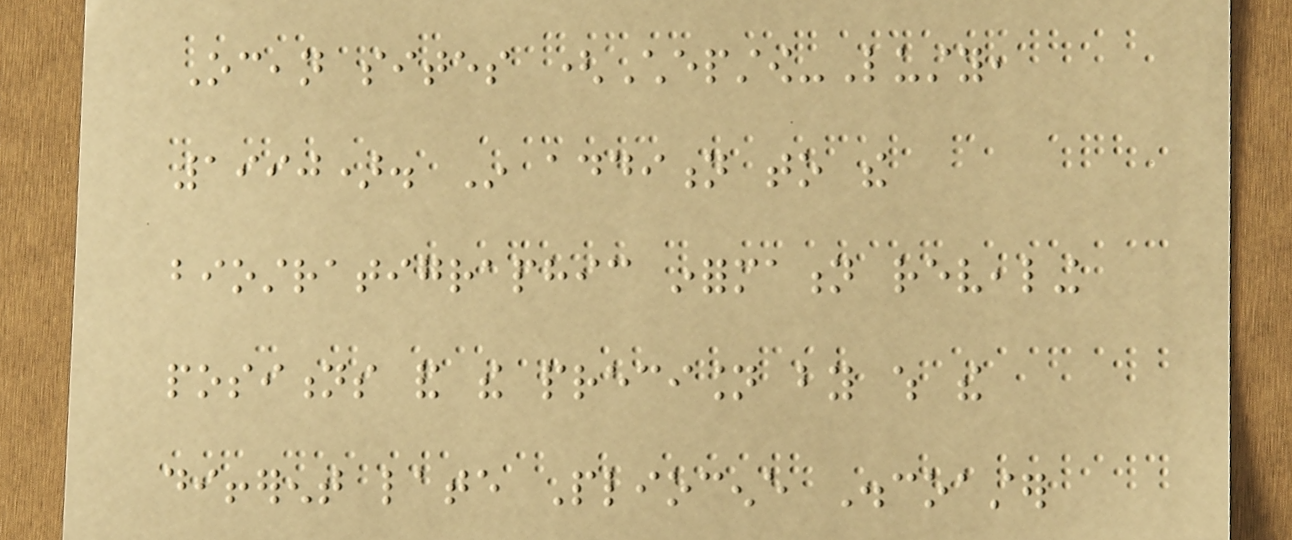Ocean sites (Chepstow-Lusty,
1990). In addition to the
biostratigraphic information revealing
positions and the precision by which the
different late Pliocene Discoaster
